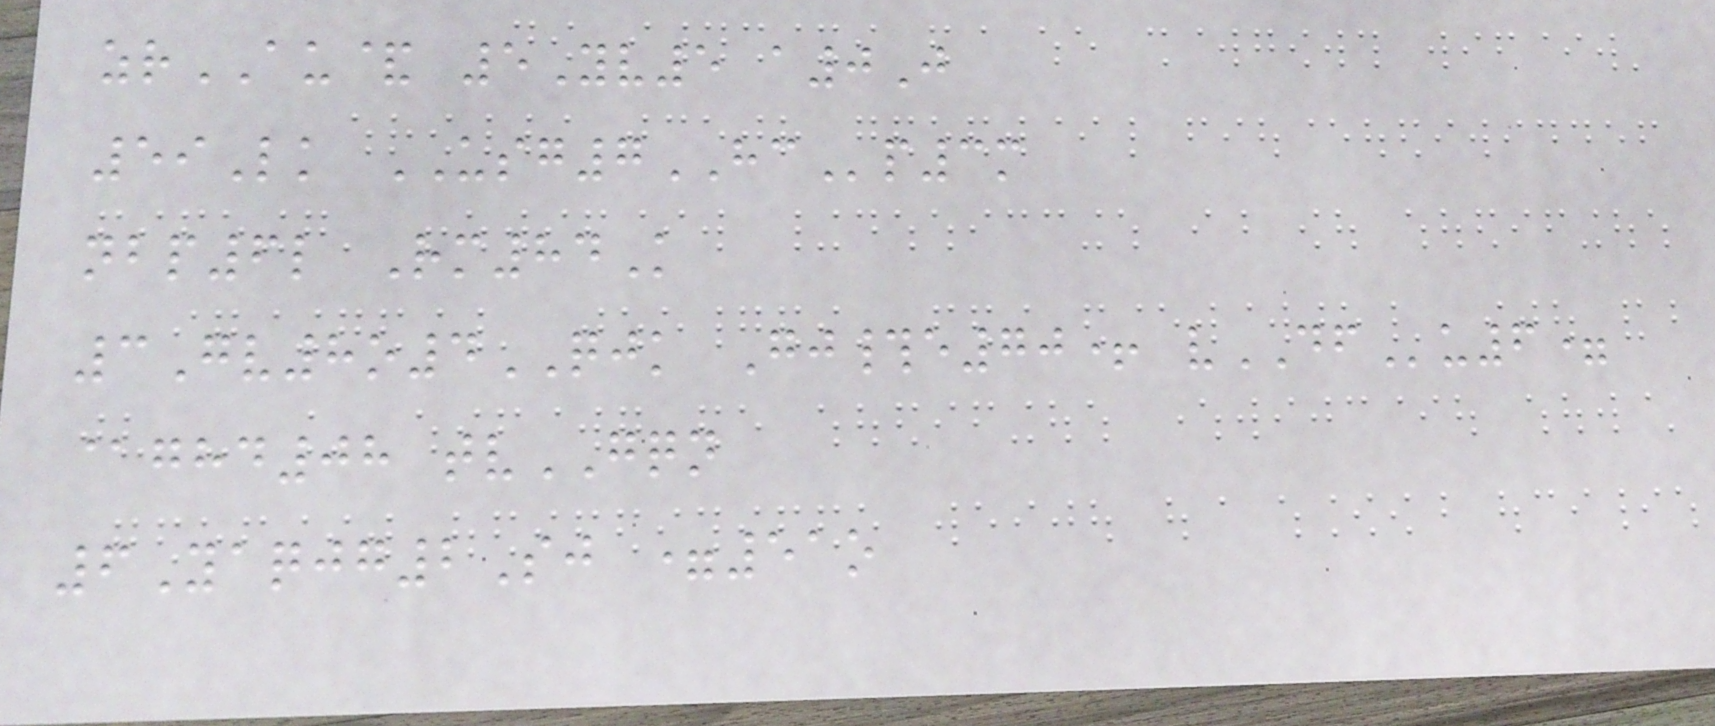zrAU& 5Yv5 a0J
59Lk USG7HCp3m
nbp6l Rm84K
3Gv8o4QJK Gj#e70+ vDFu6=
@ghd08 tvGQN
6Yaqjg2Sj =51o
